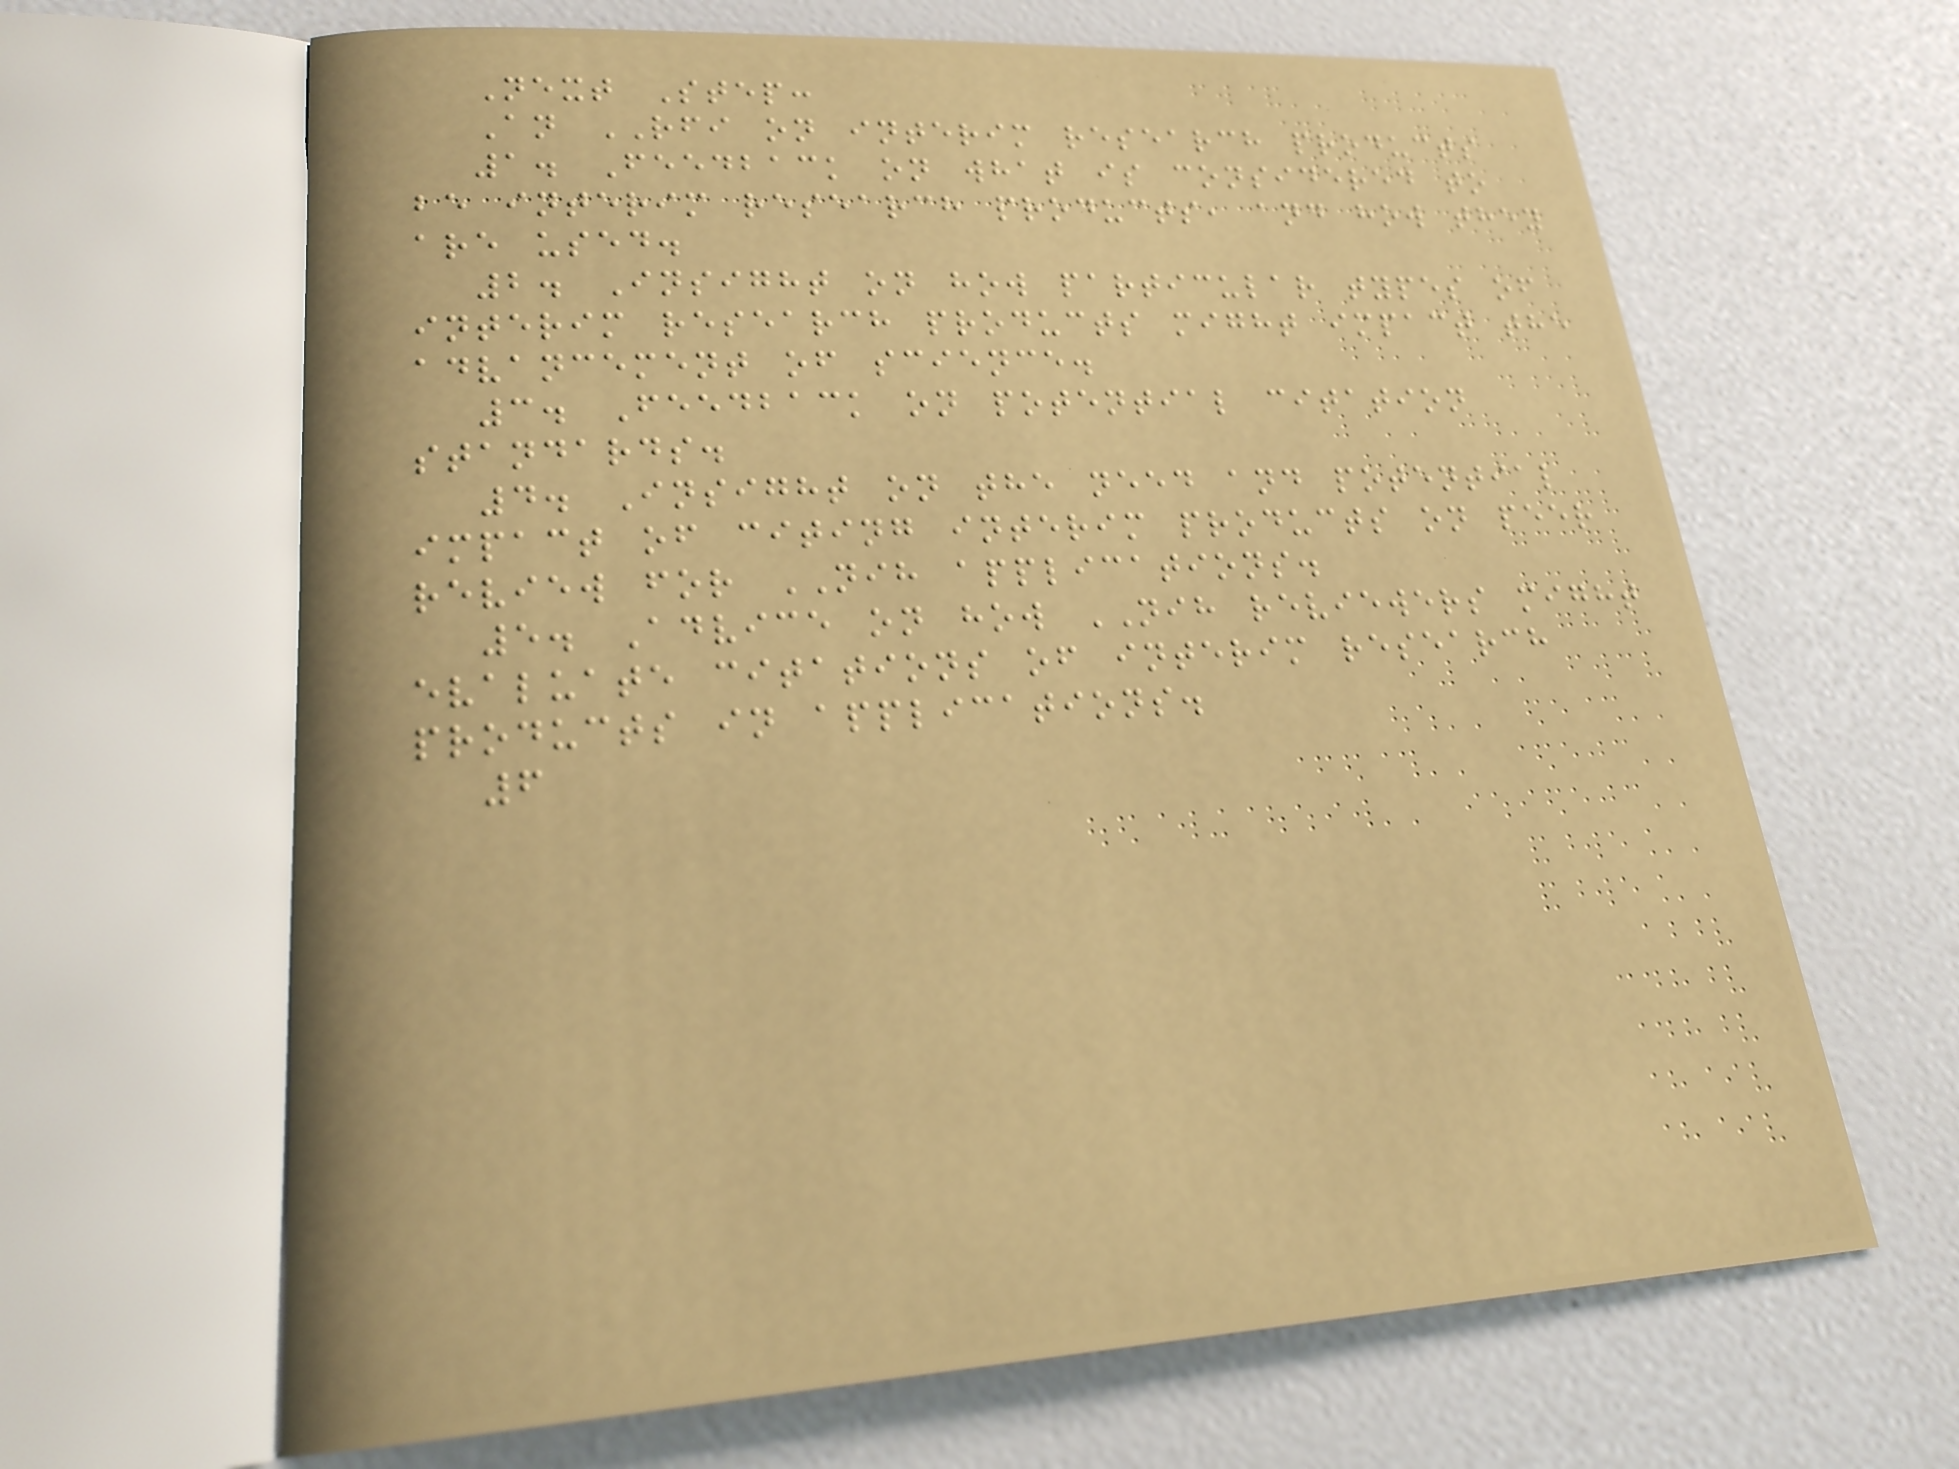Next Step:
An RFI on interim research products
1. Feedback on what is considered to
be interim research products, and how they
are used.
2. Insight on how particular types of
interim research products might impact the
advancement of science.
3. Feedback on potential citation
standards.
4. Insight on the need and potential
impact of citing interim products on peer
review for NIH applications.
5. Advice on how NIH reviewers might
evaluate citations of interim research
products in applications.
6
